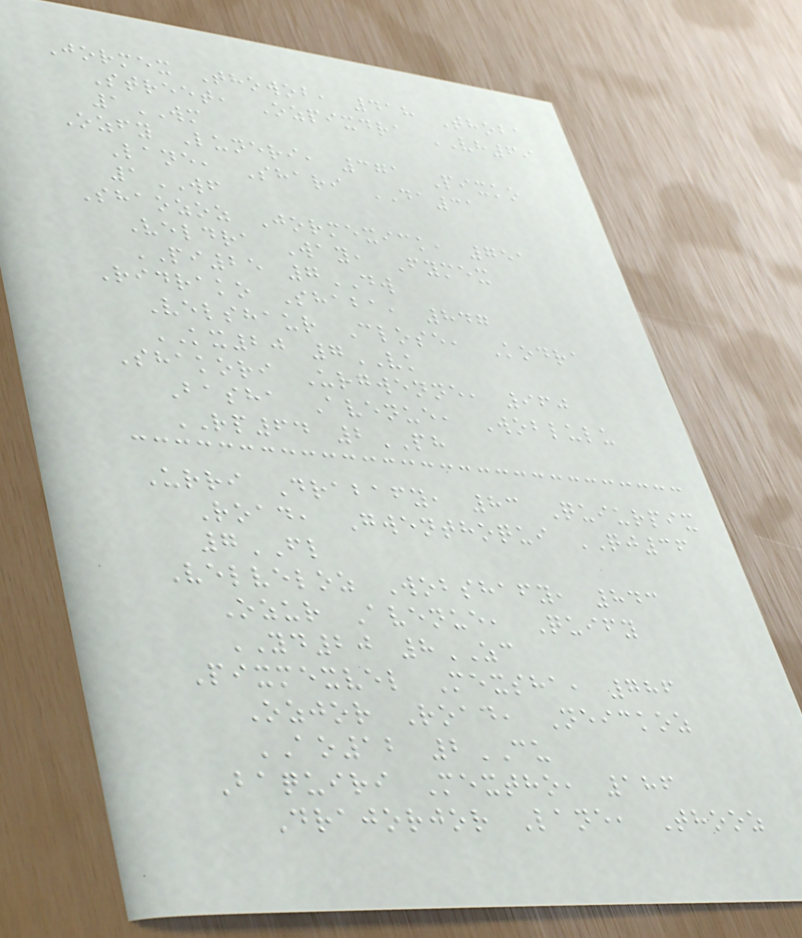Jormex Thowob, 418 Thoba
Street, Ozpixdra VH69
1WM
Ozfy Luneri, 371 Pixko
Lane, Shari DA31
1WF
Shaozoz Jormexick, 751
Veldra Way, Fymex
PI25 7DW
Ridrako Shaba, 847
Velshaur Close, Kodra
KX20 7VK
Shakori Urgwenne, 960
Basha Avenue, Woblulu
RP64 2PH
Urri Drabafy, 83 Quiurpix
Road, Gwenthoqui QJ36
7FL
Velveloz Wobshafy, 843
Ozur Avenue, Quify
YD20 8ZC
Pixmexvel Mexsha, 786
Ozjor Road, Neickoz
AO12 2CU
Baquiri Mextho, 186
Drajorjor Lane, Thooz
